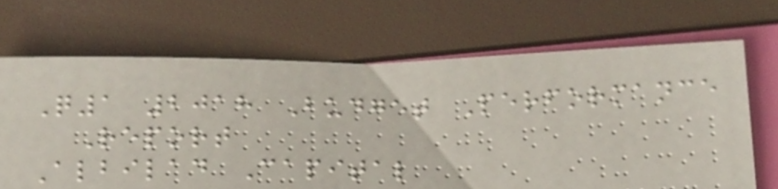Q1 2018 Budget Performance
Report
Albilad Capital
